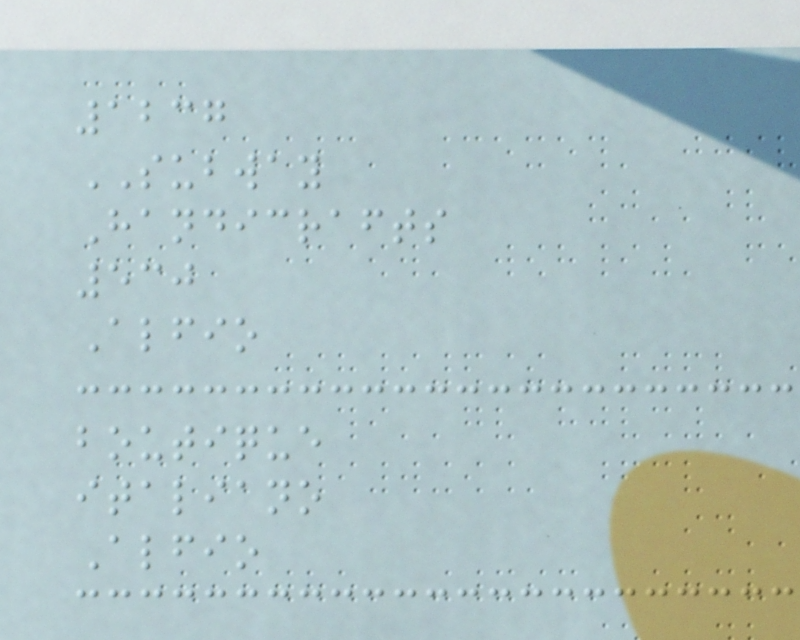1237
SUBWAY
Handicrafts
530
Alfio
boutique
italiano
Alfio
